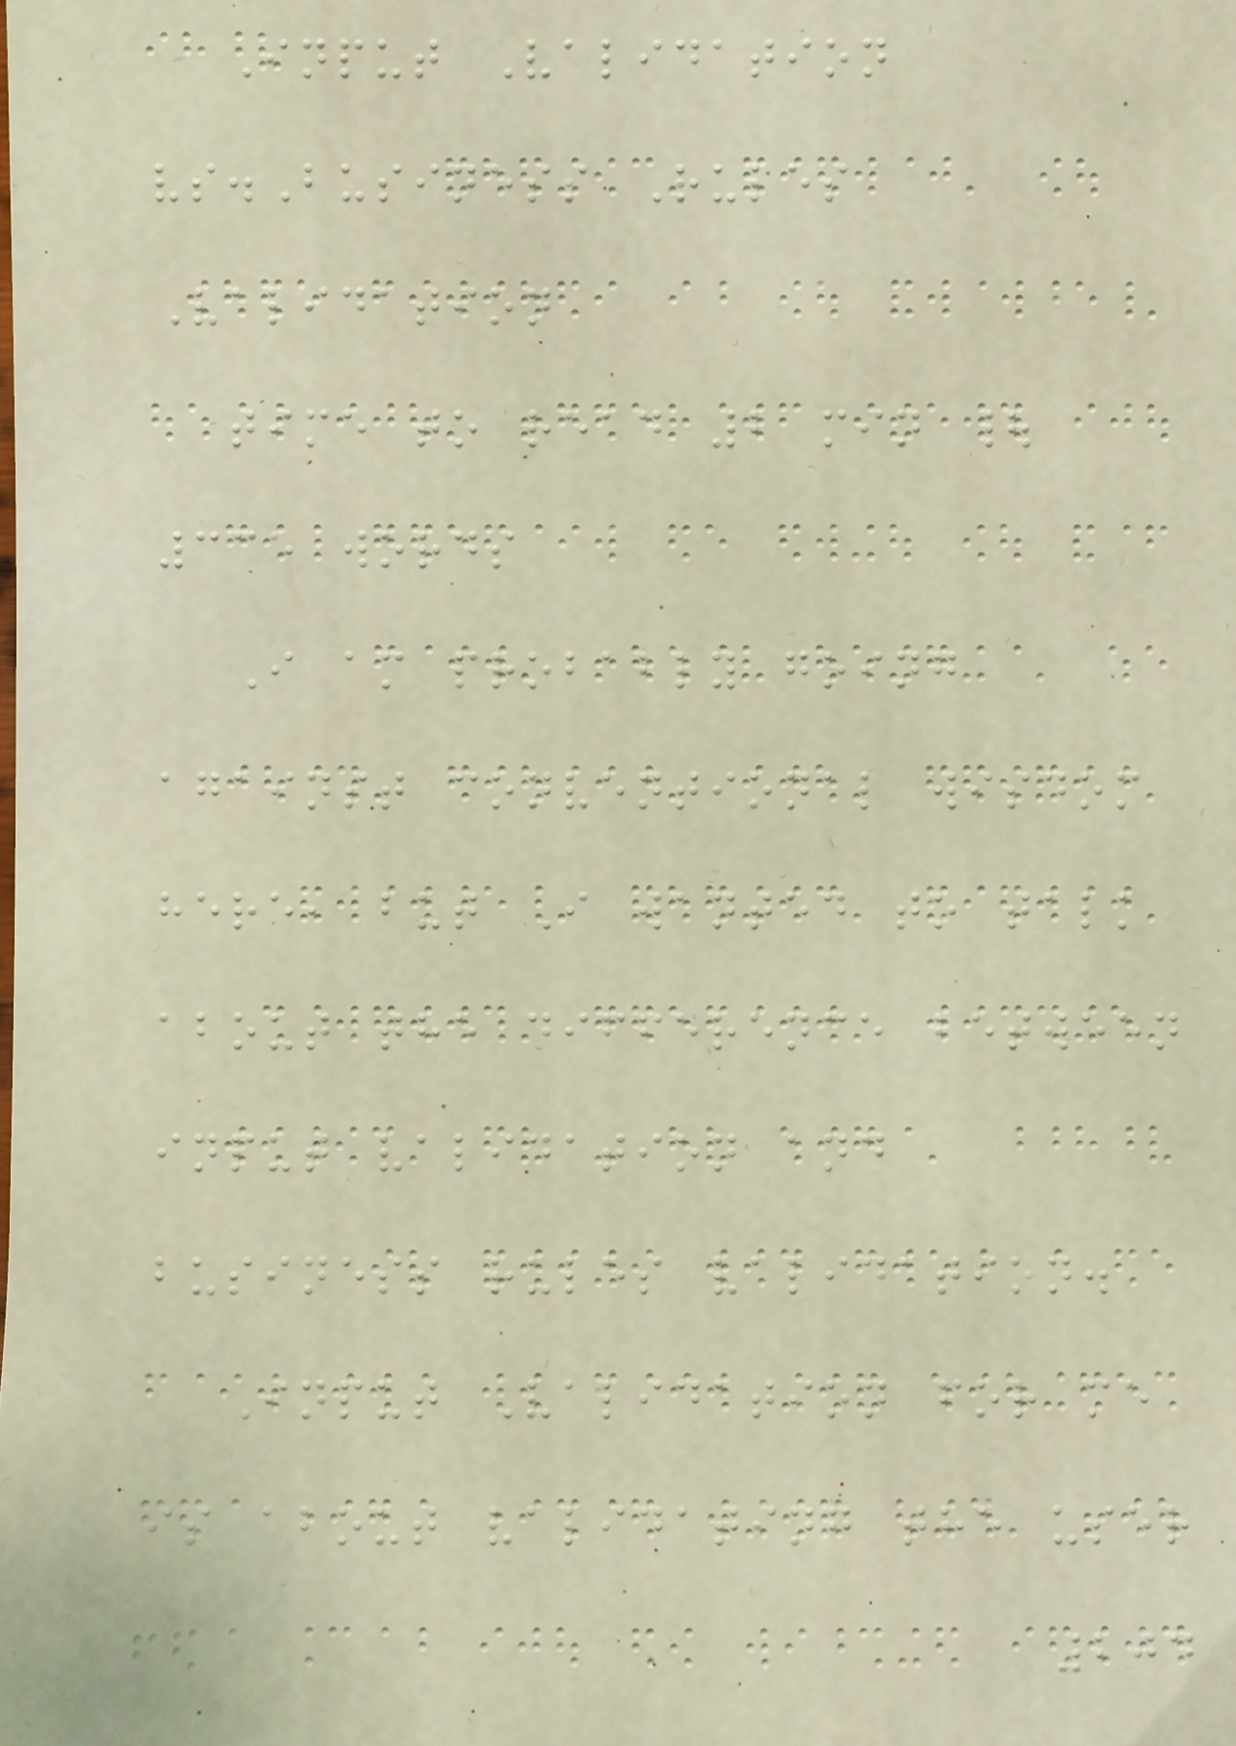Input Validation
vs.Business Rules
Validation
time to read 2 min |
335 words
I am probably going
against conventional wisdom
here, but I wanted to talk
about the difference between
input validation and
business rules validation.
Input Validation for me
is about validating the user
204
